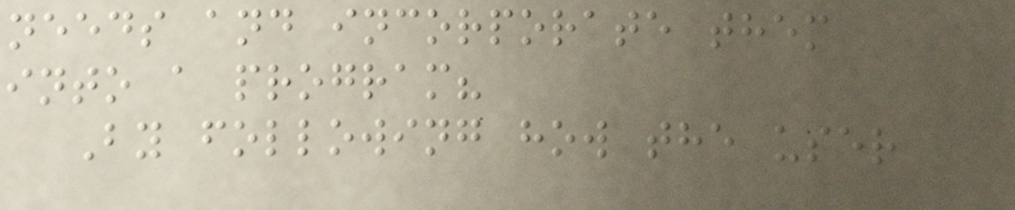needs and incorporate them
into a program?
By following how the user
